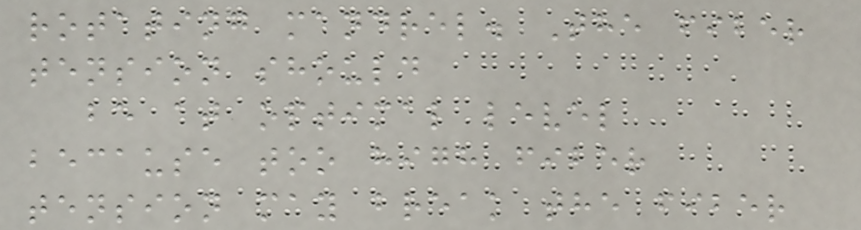rotating mandrel. The fiber
tension should
be at optimal level
because too high fiber
tension may break the fiber
